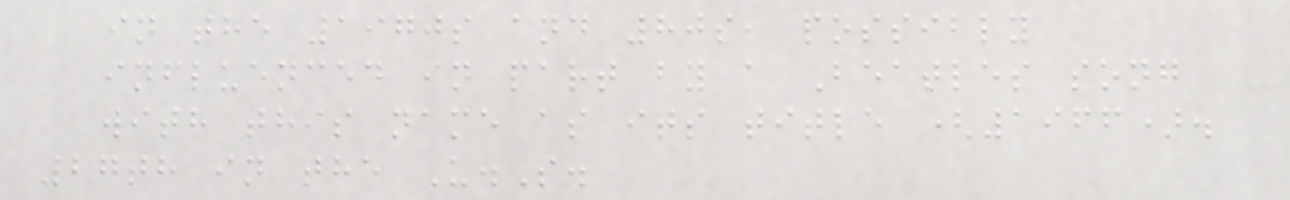in the 1970s and 80s, possibly
influenced in part by a Beatles song
with this name as its title (1966).
27th in the U.S.
